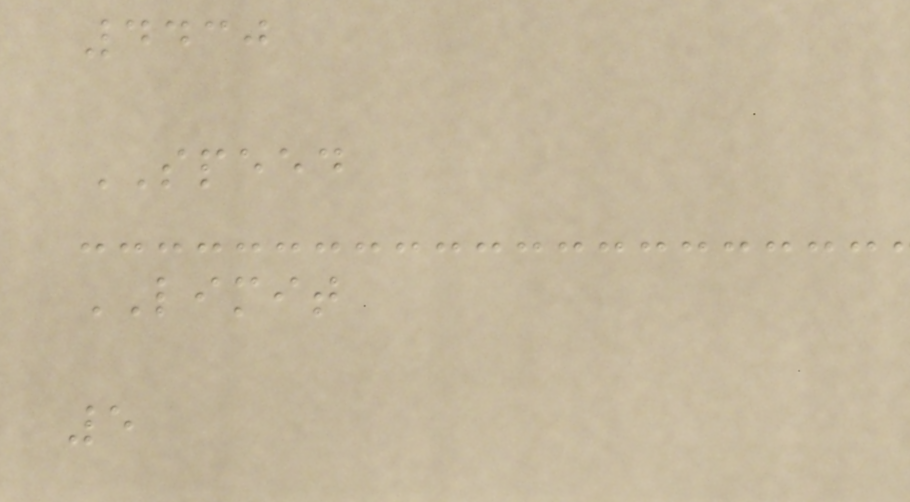4430
SPEED
LIMIT
5
